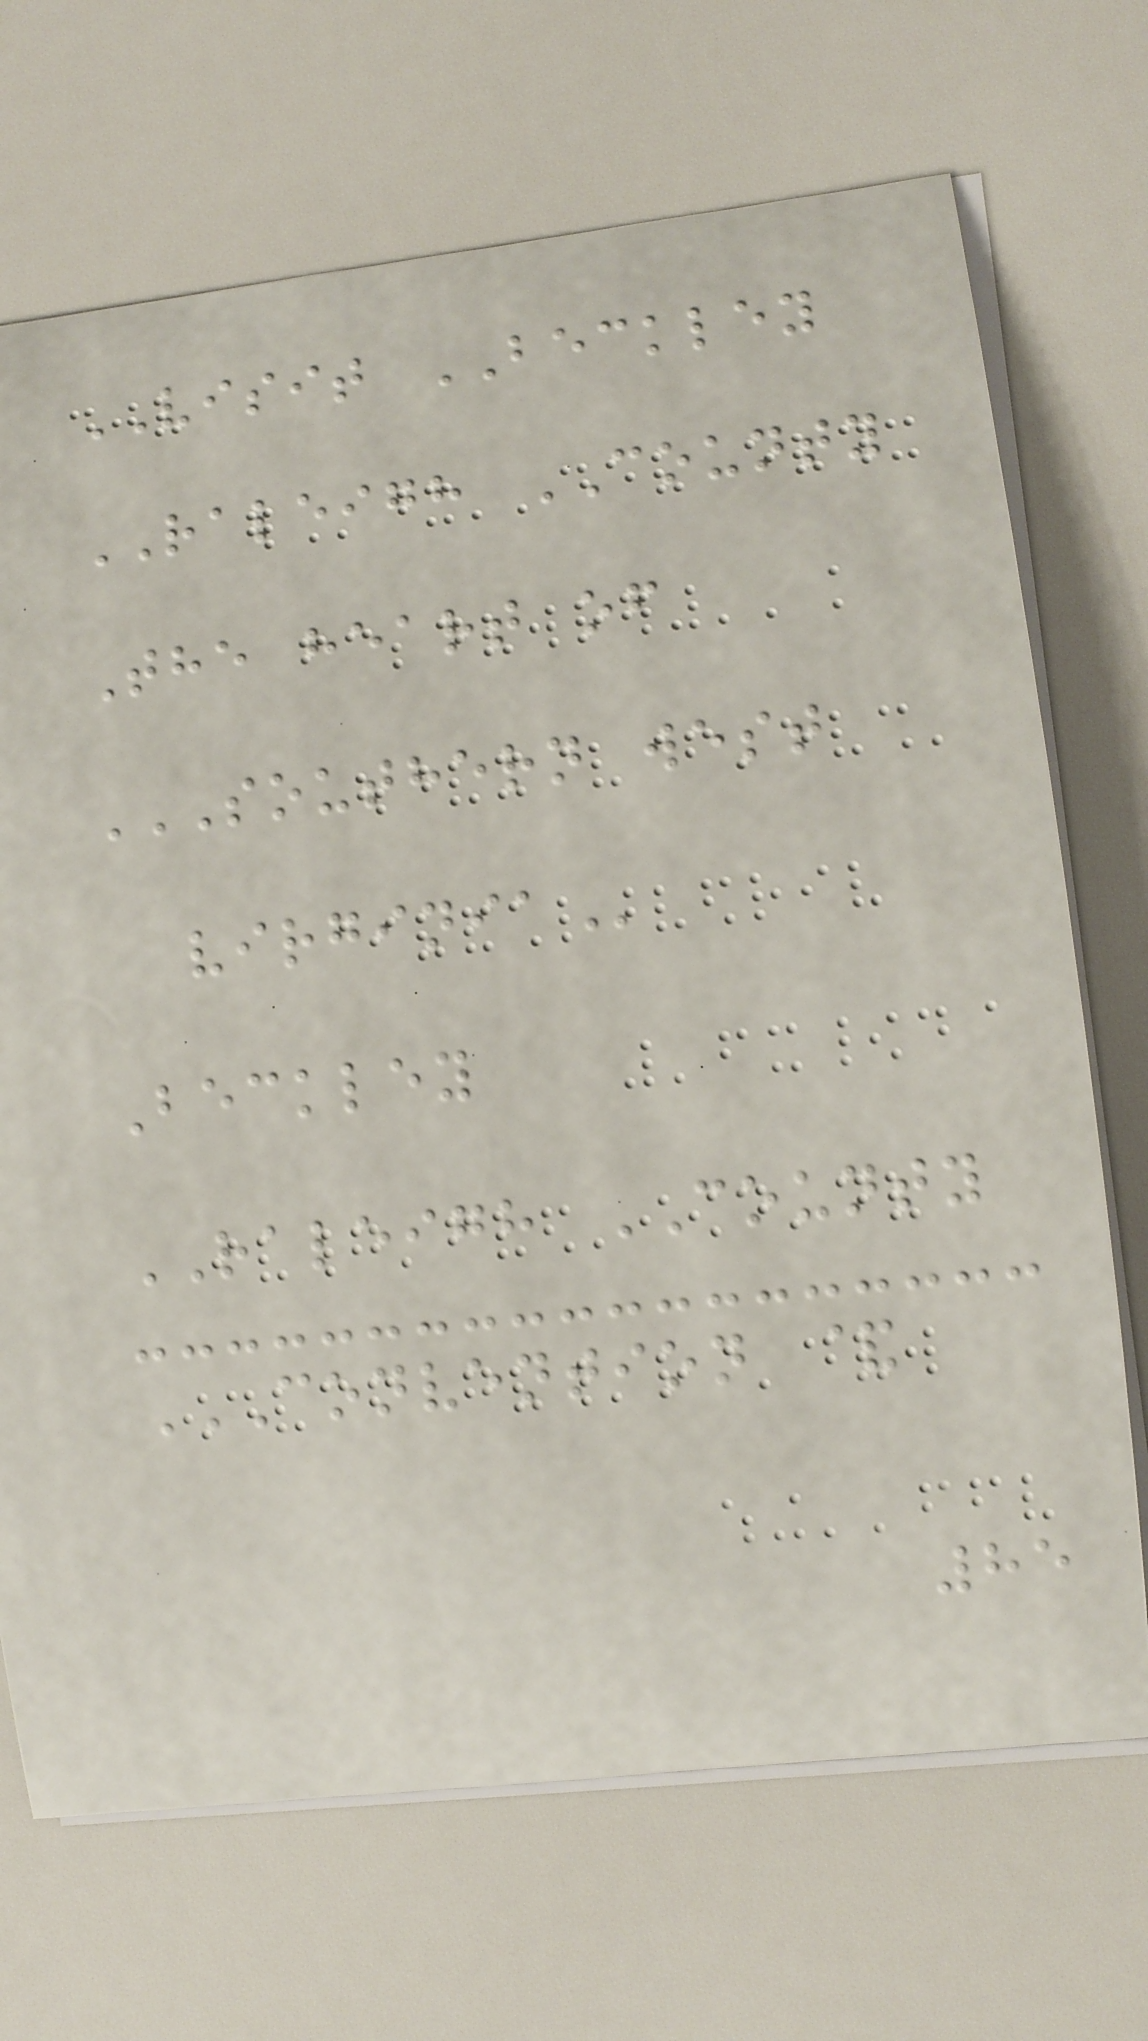VISIT BECKLEY
RALEIGH COUNTY
The heart of
SOUTHERN WEST
VIRGINIA
Beckley
RALEIGH COUNTY
CONVENTION &
85
